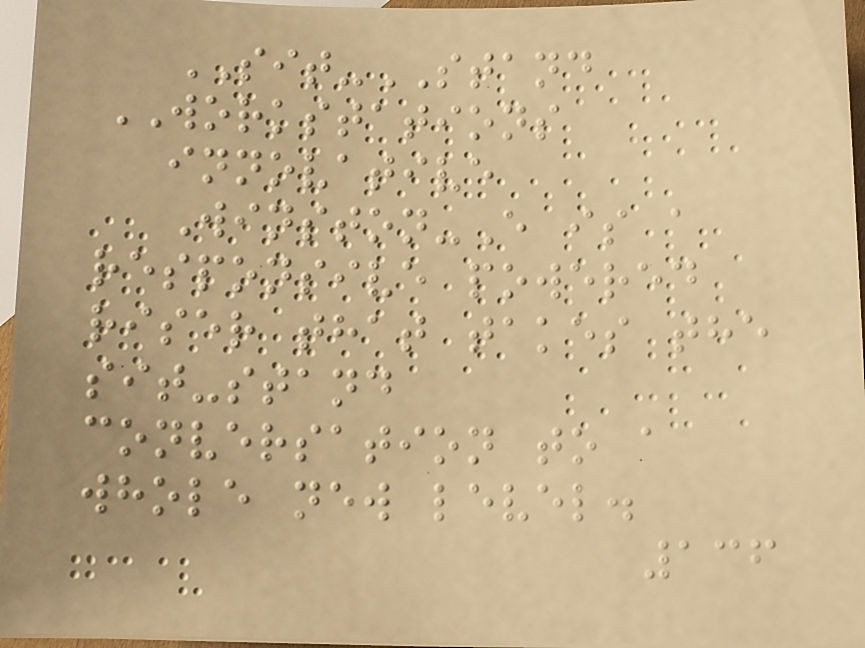SIT-STAND
WORKSTATIONS
innovative
Winston-E is a
responsive powered
riser that takes the
sit-stand
conversation to a
whole new level.
136
